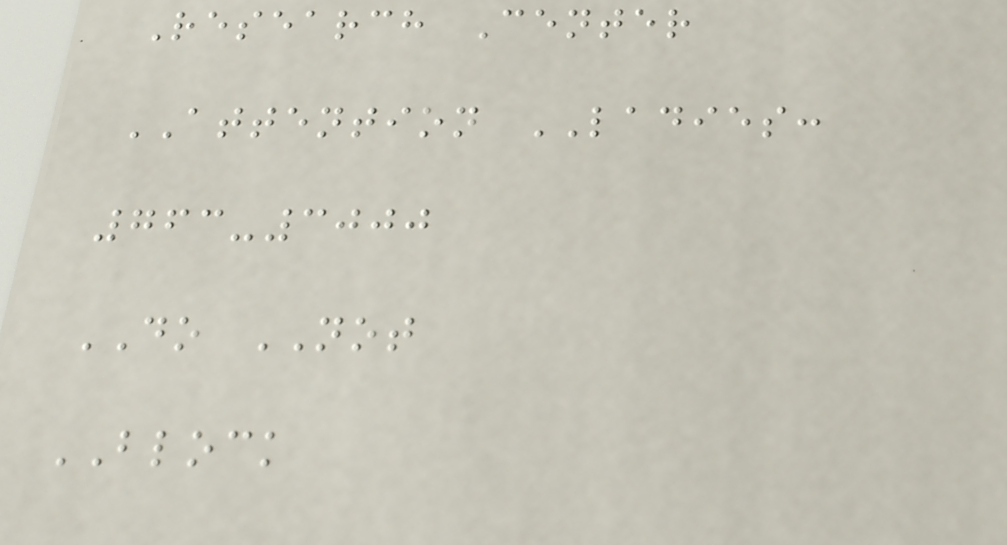Research Center
ATTENTION LADIES:
763-3000
DO NOT
BLOCK
